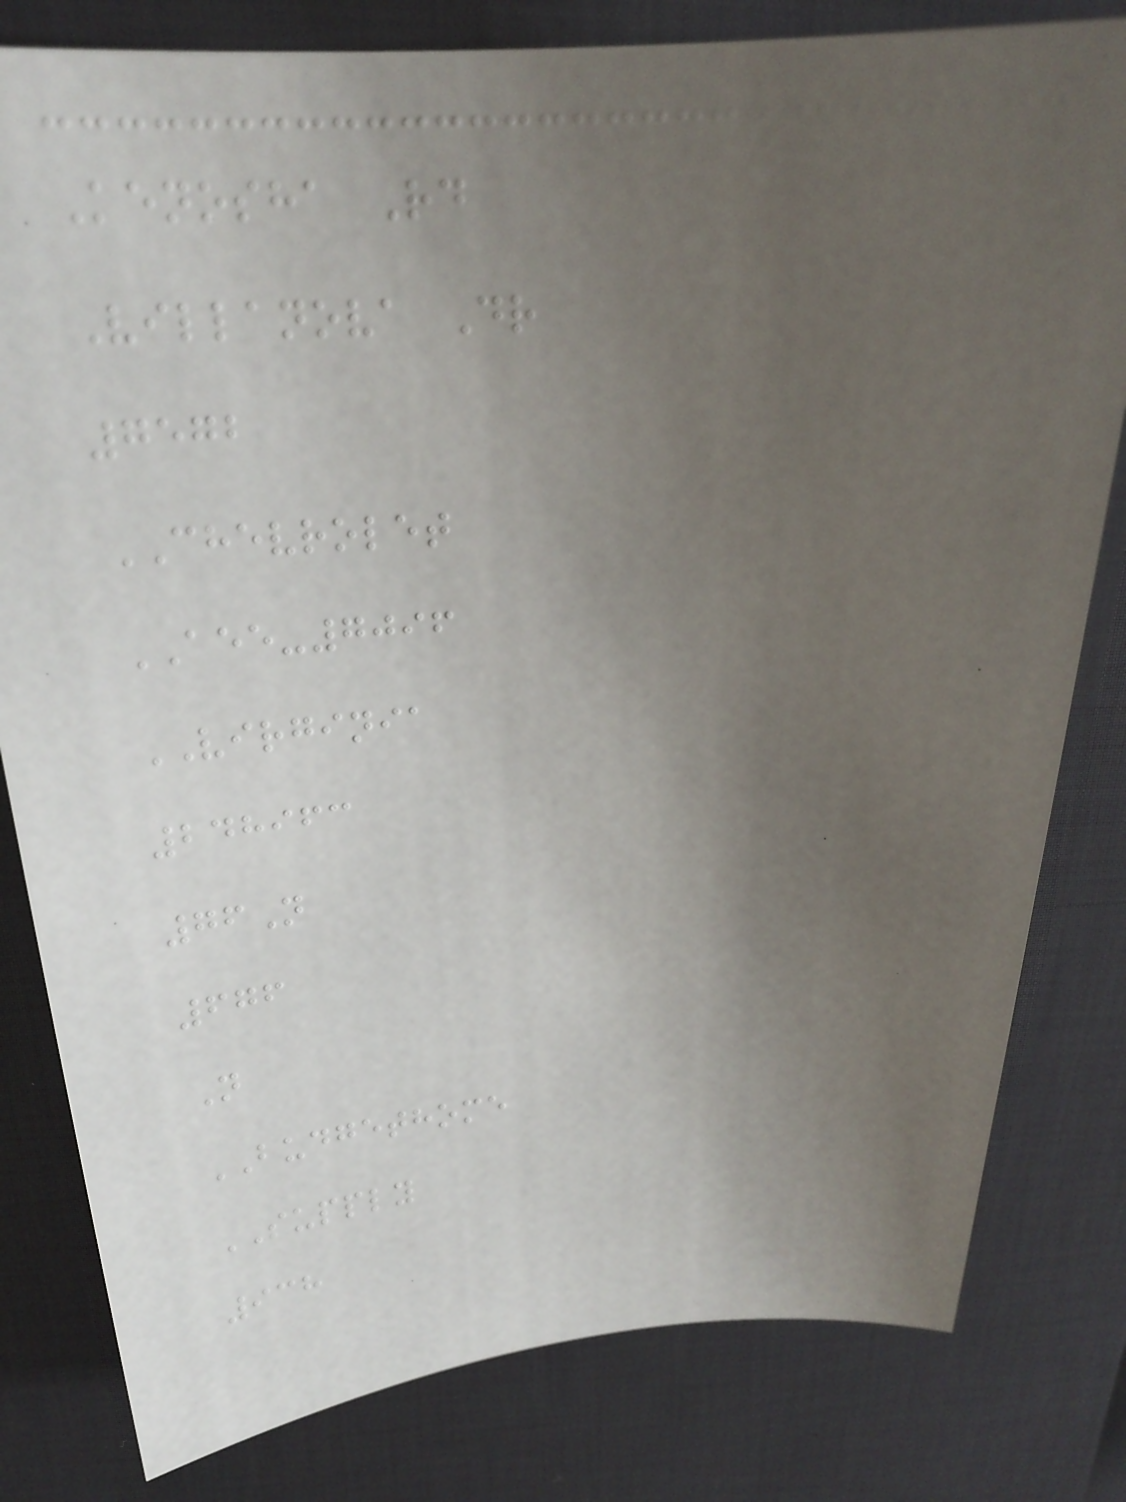Kenosha Rd
Villanova Dr
7572
CHEVROLET
AEE-7096
VIRGINIA
248963
76N
676
N
BUDGETHOME
SUPPLY
938
